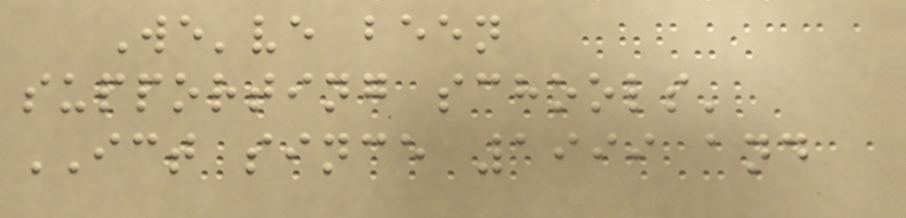We've been
supporting schools'
ICT since 1999 and
